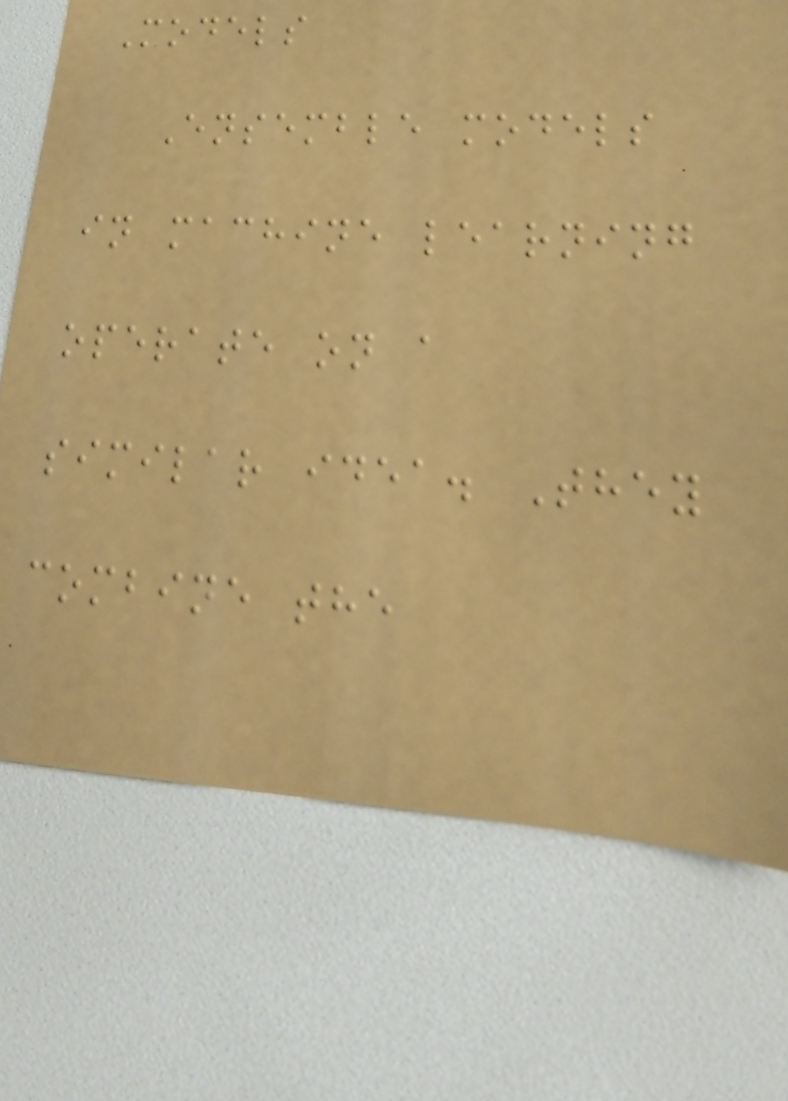Models
Ensemble models
in machine learning
operate on a
similar idea. They
combine the
